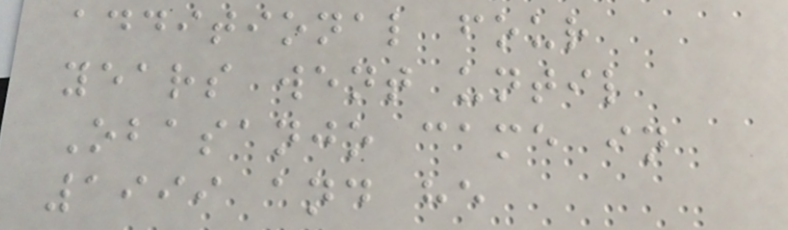additional four
years went until
Obasanjo came in
1999 and he
